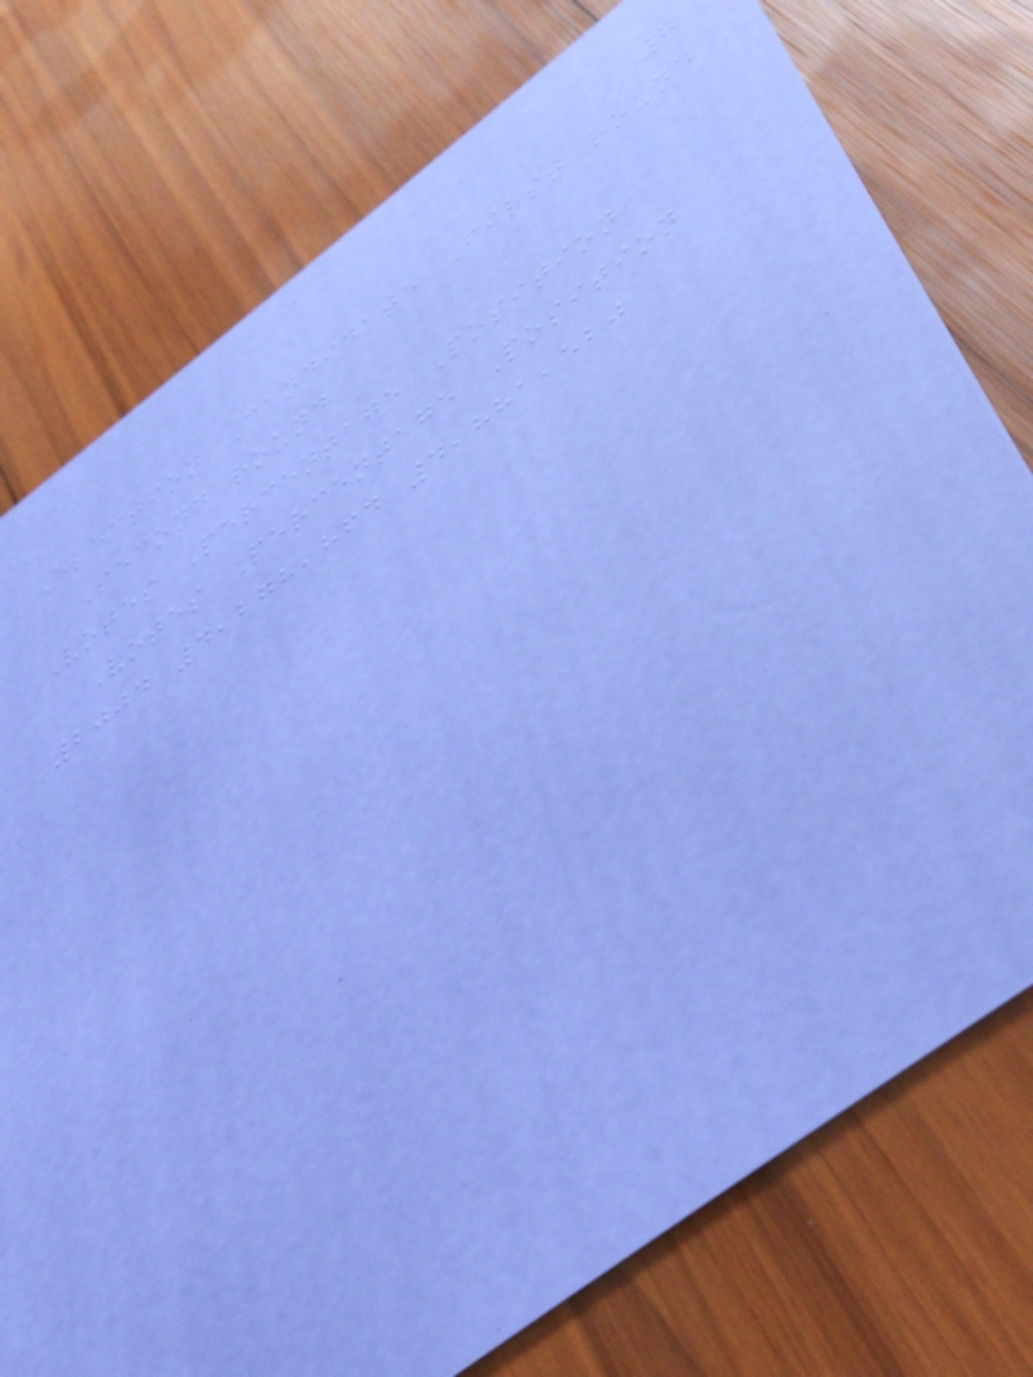7
Election Candidate First round
Second round
Votes Percentage Position
Votes Percentage Position
2004 4,278,864 4,881,520
